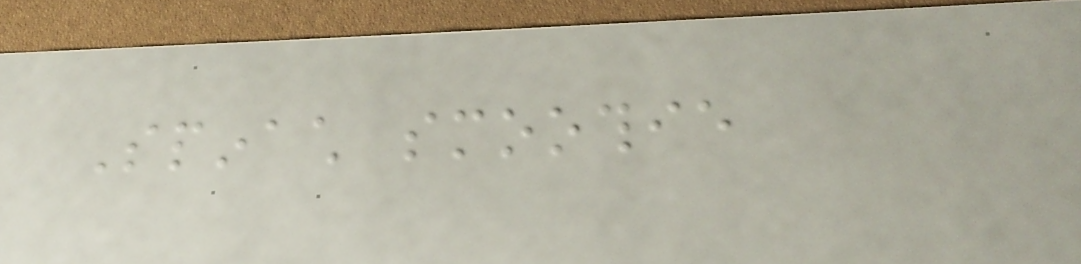Spinach smoothie
